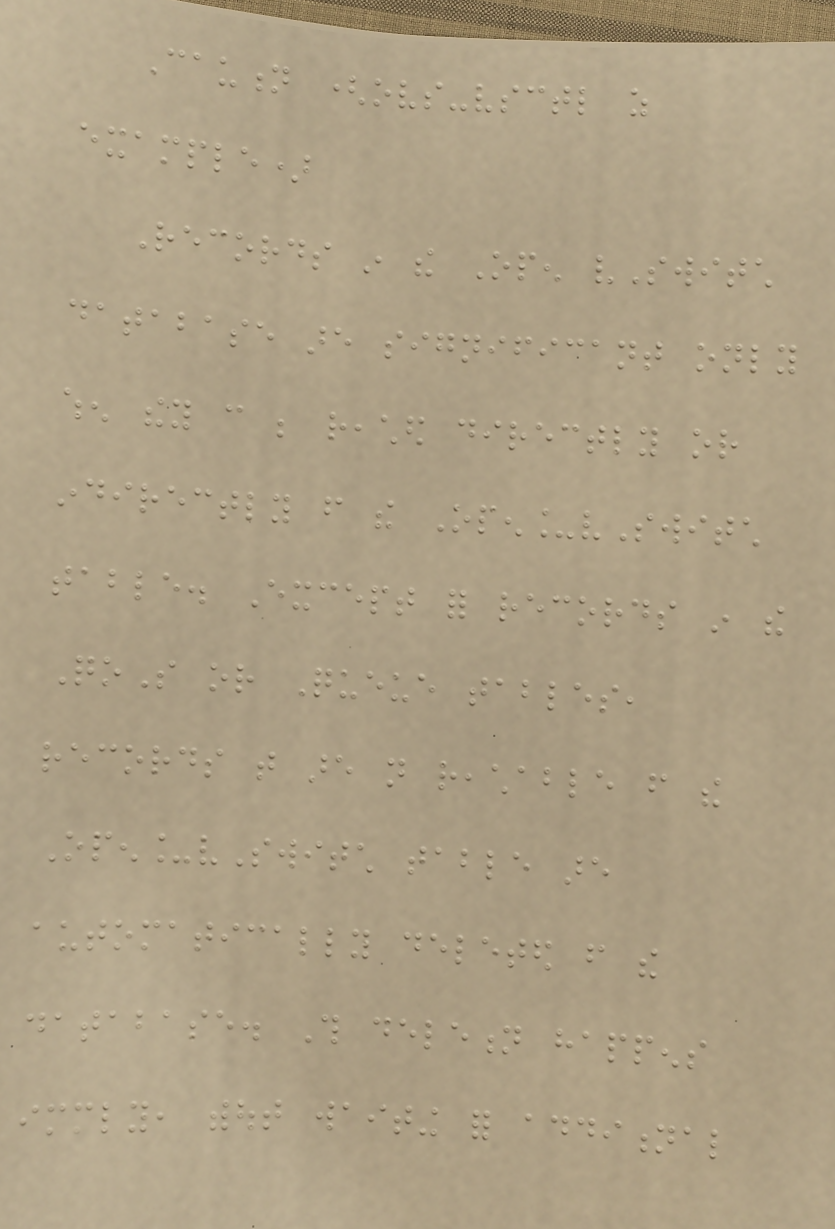Caution (ovs-vsctl as
example)
Records in the Open vSwitch
database are significant only
when they can be reached directly or
indirectly from the Open_vSwitch
table. Except for records in the
QoS or Queue tables,
records that are not reachable from the
Open_vSwitch table are
automatically deleted from the
database. This deletion happens
immediately, without waiting for additional
